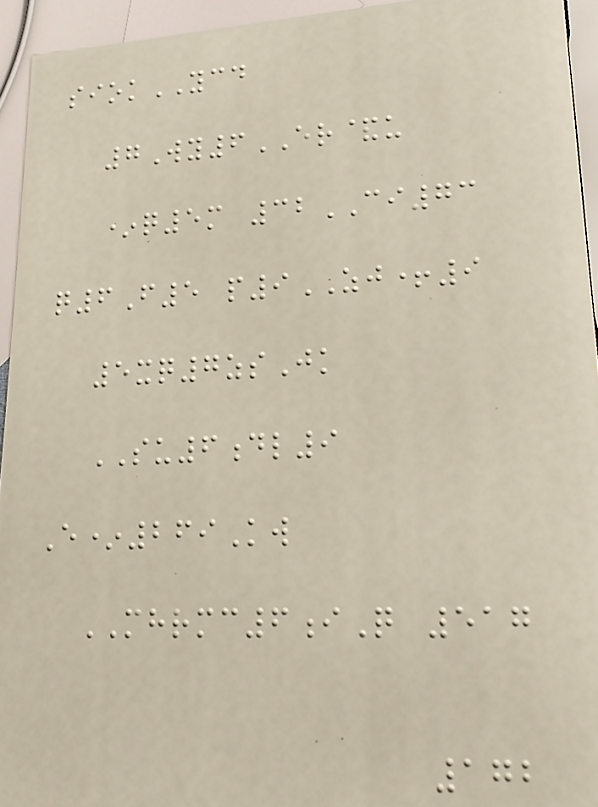siokYCD
7Wy6ER&u
*q5m 32CI73
q6F5 p9ZJ+9
5xq7zsJk
SU6dl9
E*269Kw
MHRMC6iQ 517
172
